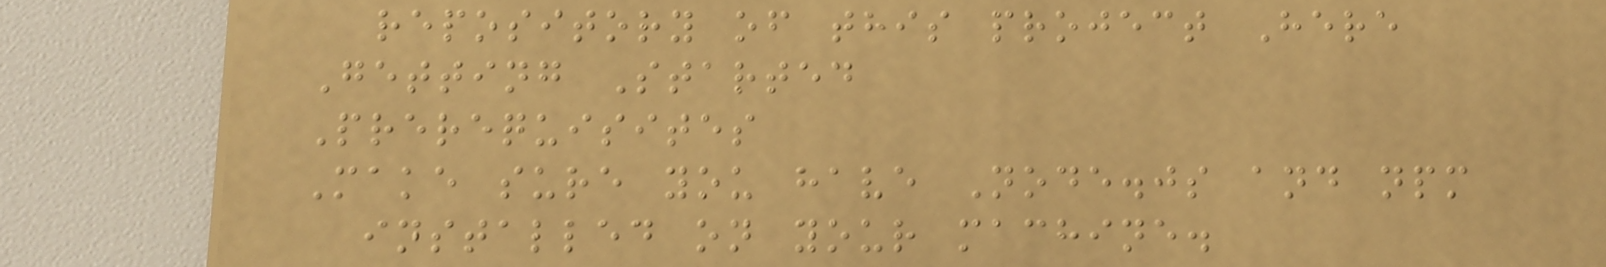repository of this project Here
Getting Started
Prerequisites
Make sure you have Node.js and npm
installed on your machine.
